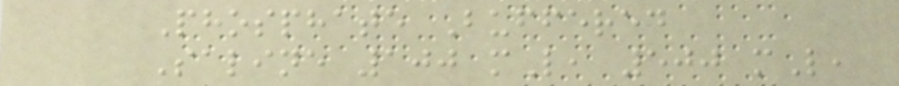Phosphate Buffered
Saline 100 mL, 500 mL,
